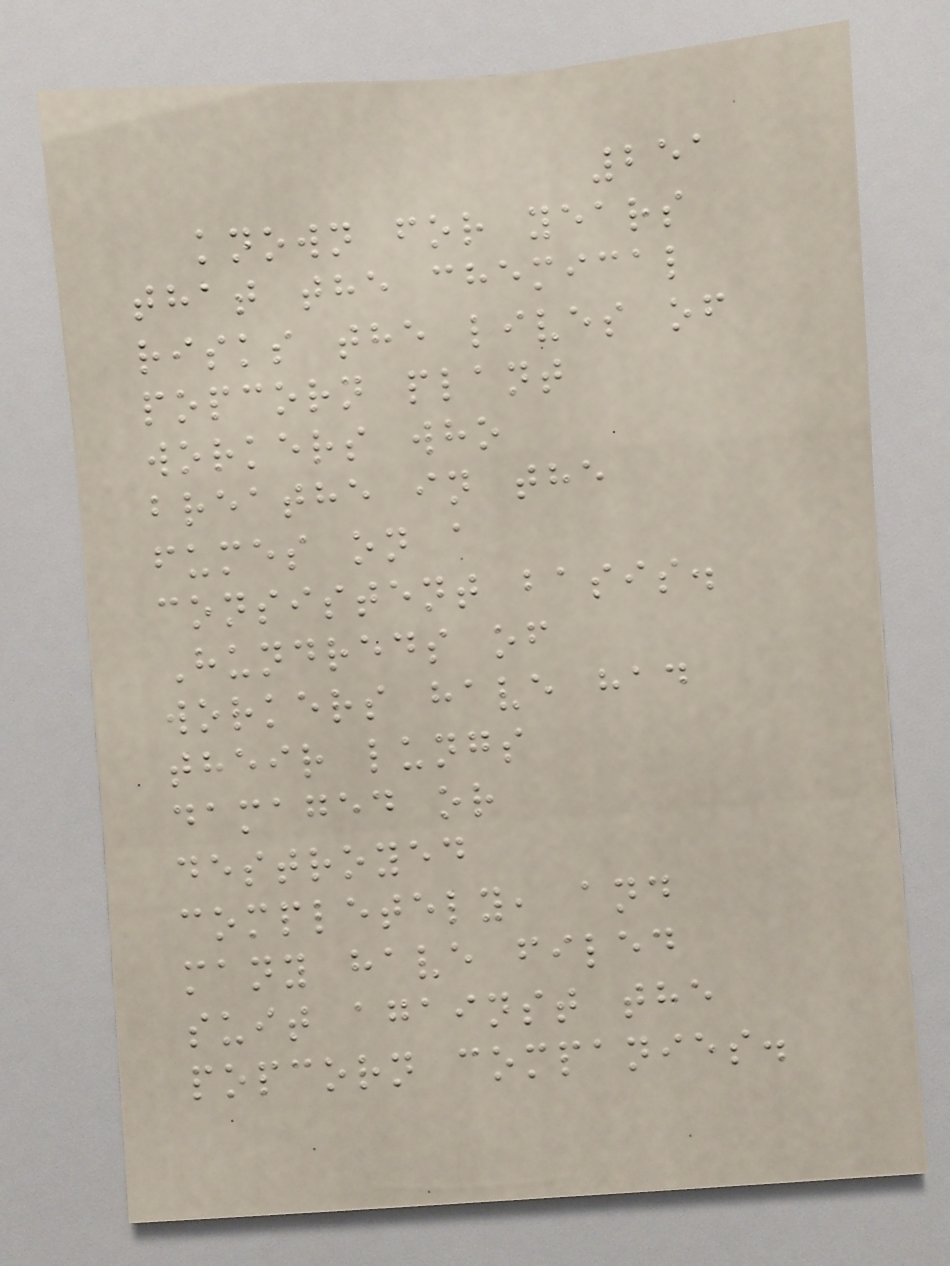251
known for years
that the chemical
risks the lives of
popcorn plant
workers who
breathe in the
fumes on a
consistent basis.
Hundreds of
workers have had
their lungs
damaged or
destroyed
completely, and
many have filed
suit against the
popcorn companies.
